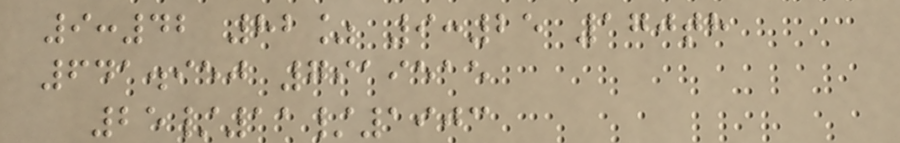9:42 82% 9:25 170th
641.950 7919515
25/11/1903
